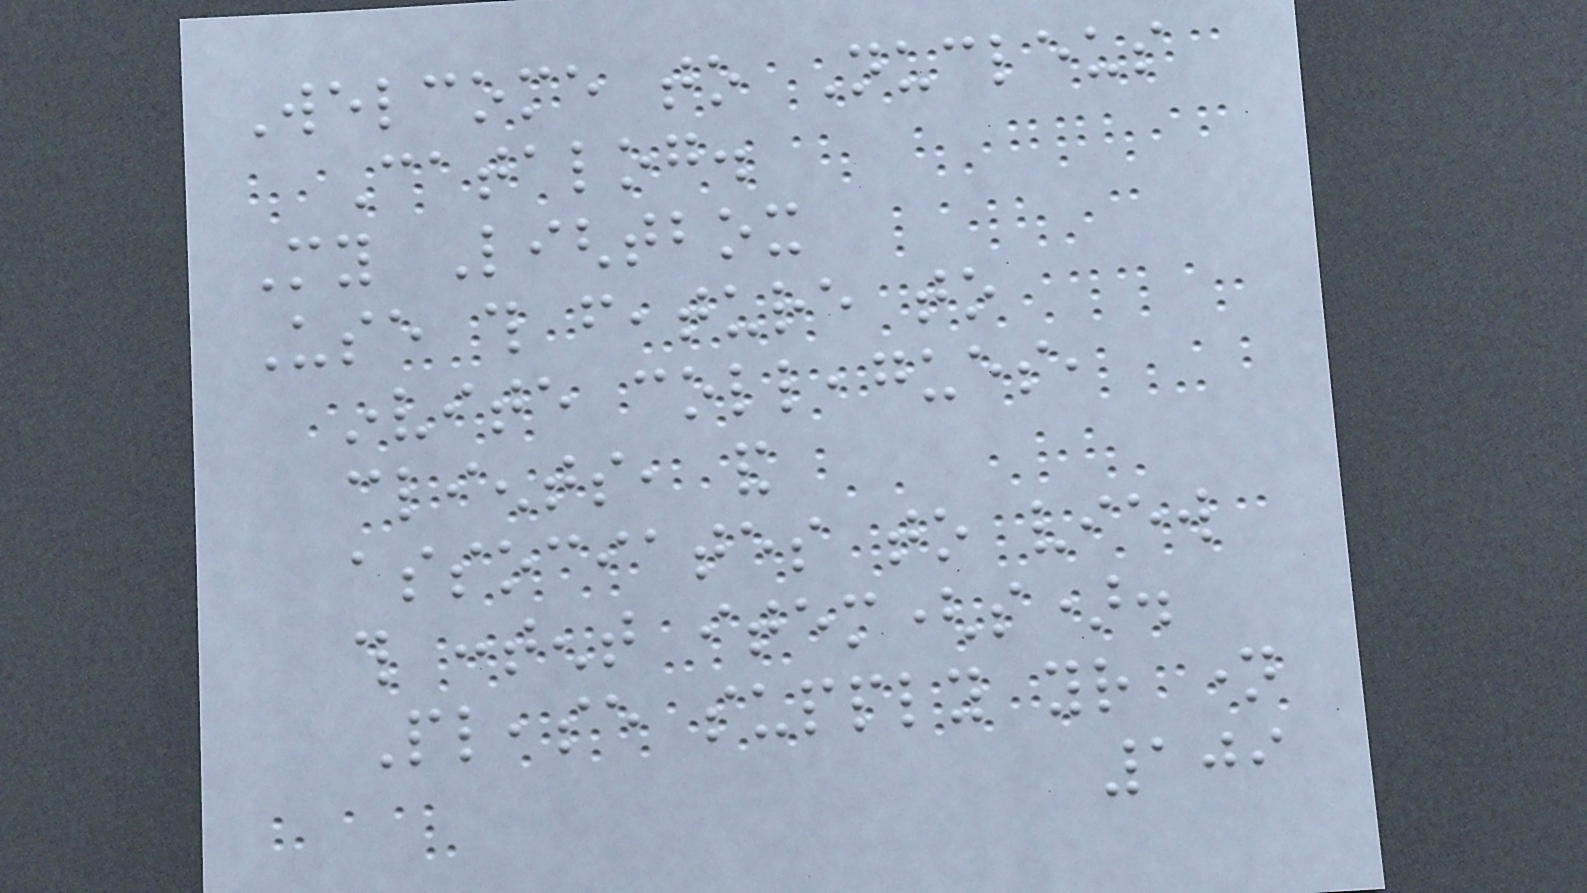Welcome to Nucleus
Catalog.
My Lightbox
Use this feature to
invite colleagues,
clients, and
associates to view
this content item(s).
Please supply your name
109
